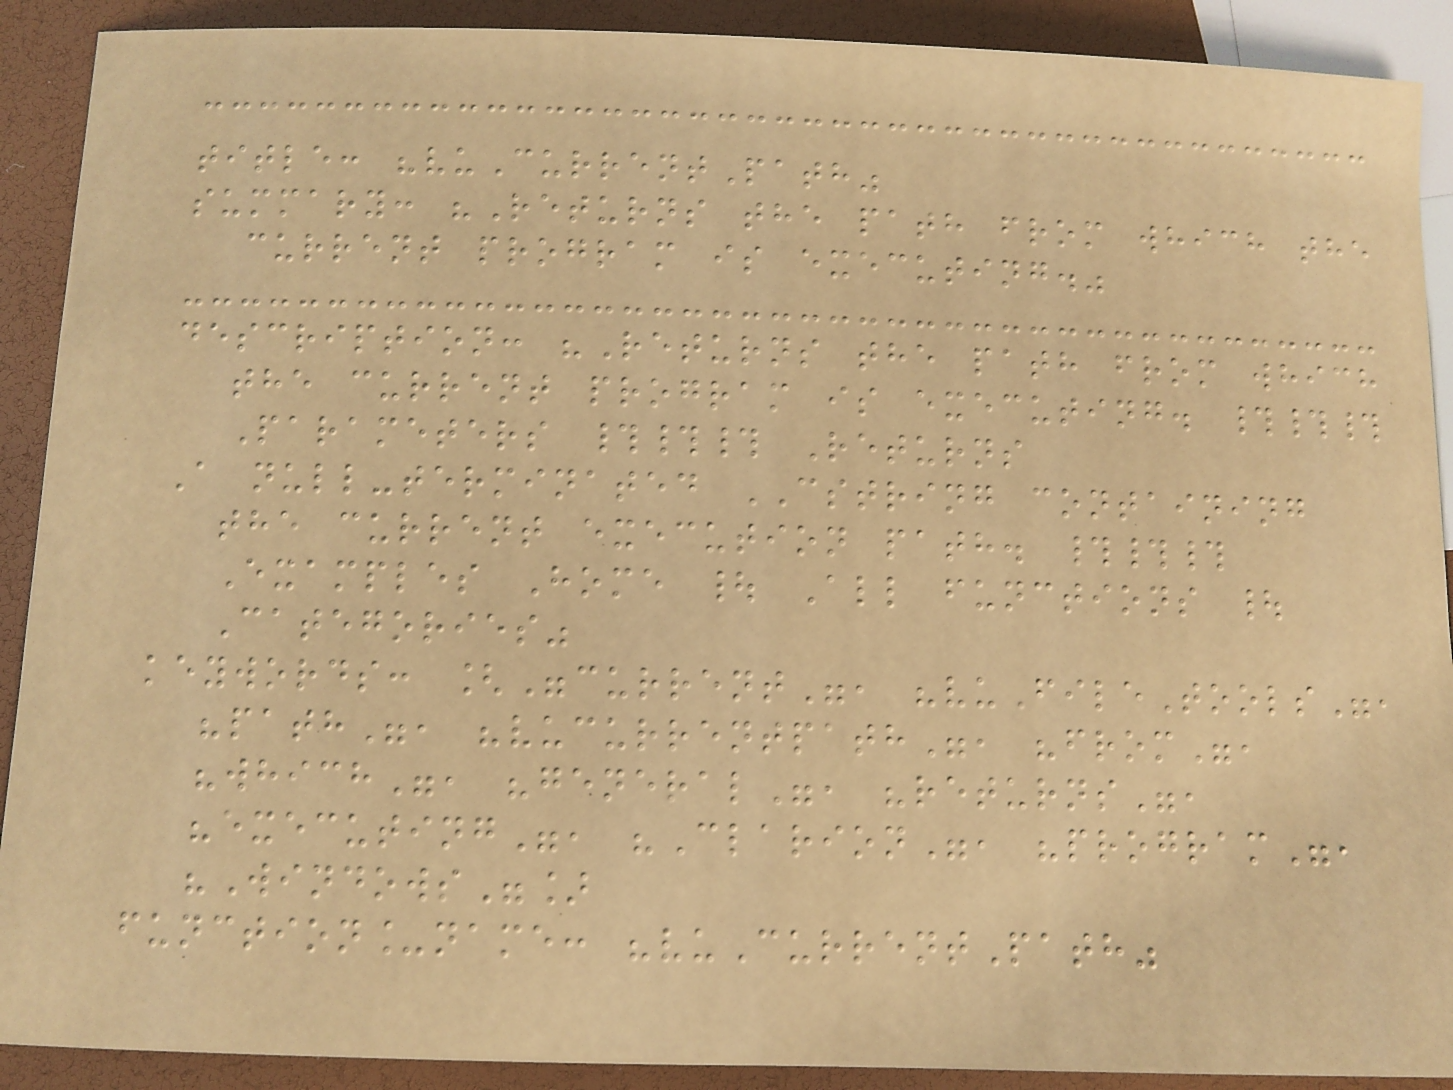title: "vuCurrentPath"
summary: "Returns the path from which the
current program is executing."
description: "Returns the path from which
the current program is executing. ###
Parameters ### Returns
A null-terminated CSTRING containing
the current execution path. ###
Examples Home | All functions |
Categories"
keywords: ["current", "vuFileTools",
"path", "vucurrentpath", "from",
"which", "general", "returns",
"executing", "Clarion", "program",
"Windows"]
function_name: "vuCurrentPath"
